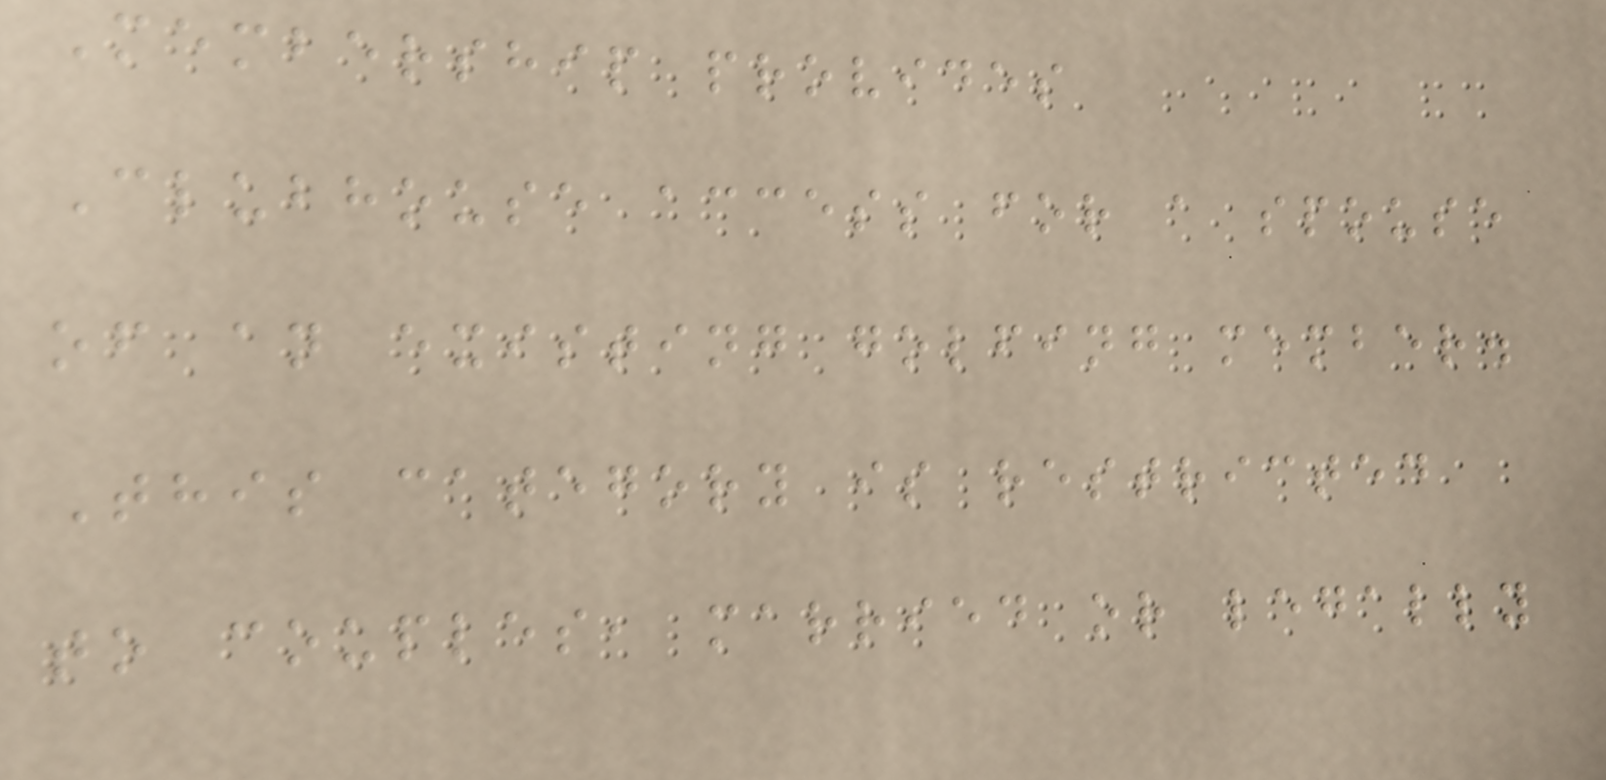Membership provides
Clubhouse access for a spouse
of an existing golfing member.
This category is restricted
to couples, married or legally
